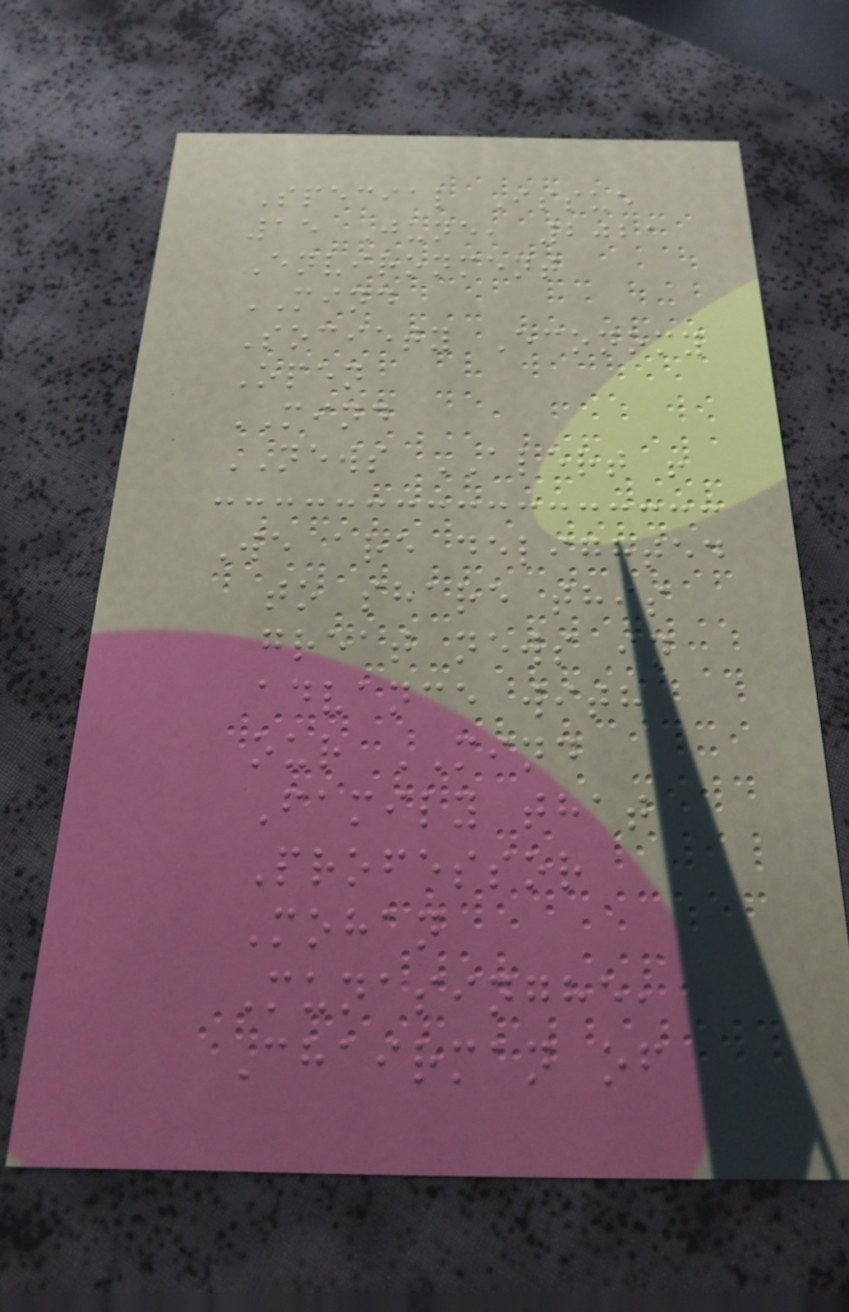Special Issue
15 June, 2021
Environment
MIND
Society Economy
Open
MIND
NEWS ALERT !
We are delighted
to share this
great news in
advance with
our MIND
Family that
Professor
Mohan
Munasinghe,
Chairman of
